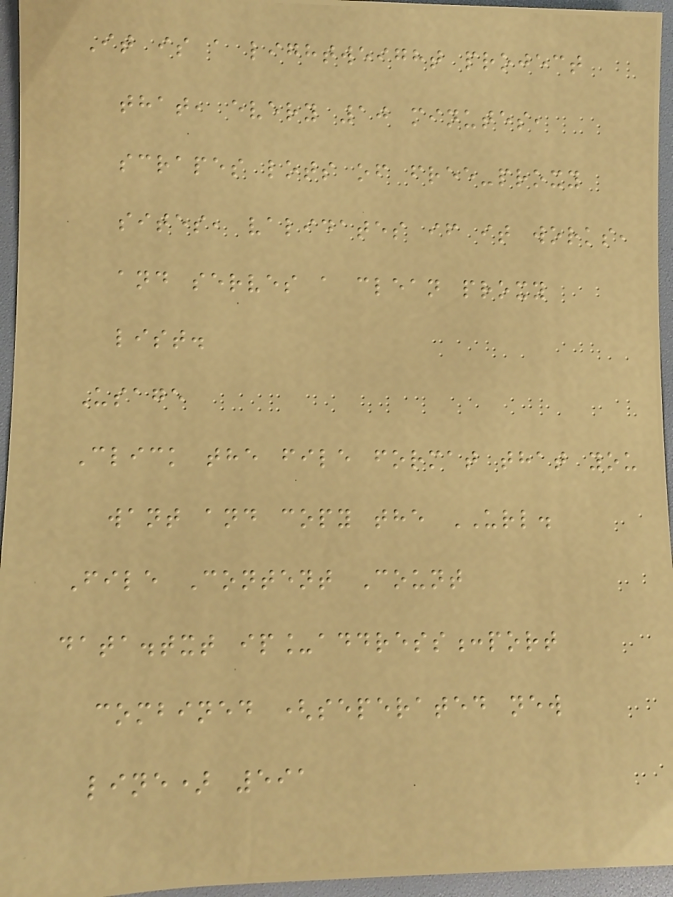It is a lightweight project
that, every 10 minutes,
scrapes lots of free-proxy
sites, validates if it works,
and serves a clean proxy
list.
Usage
Click the file format that you
want and copy the URL.
File Content Count
data.txt ip_address:port
combined (seperated new
line) 591
